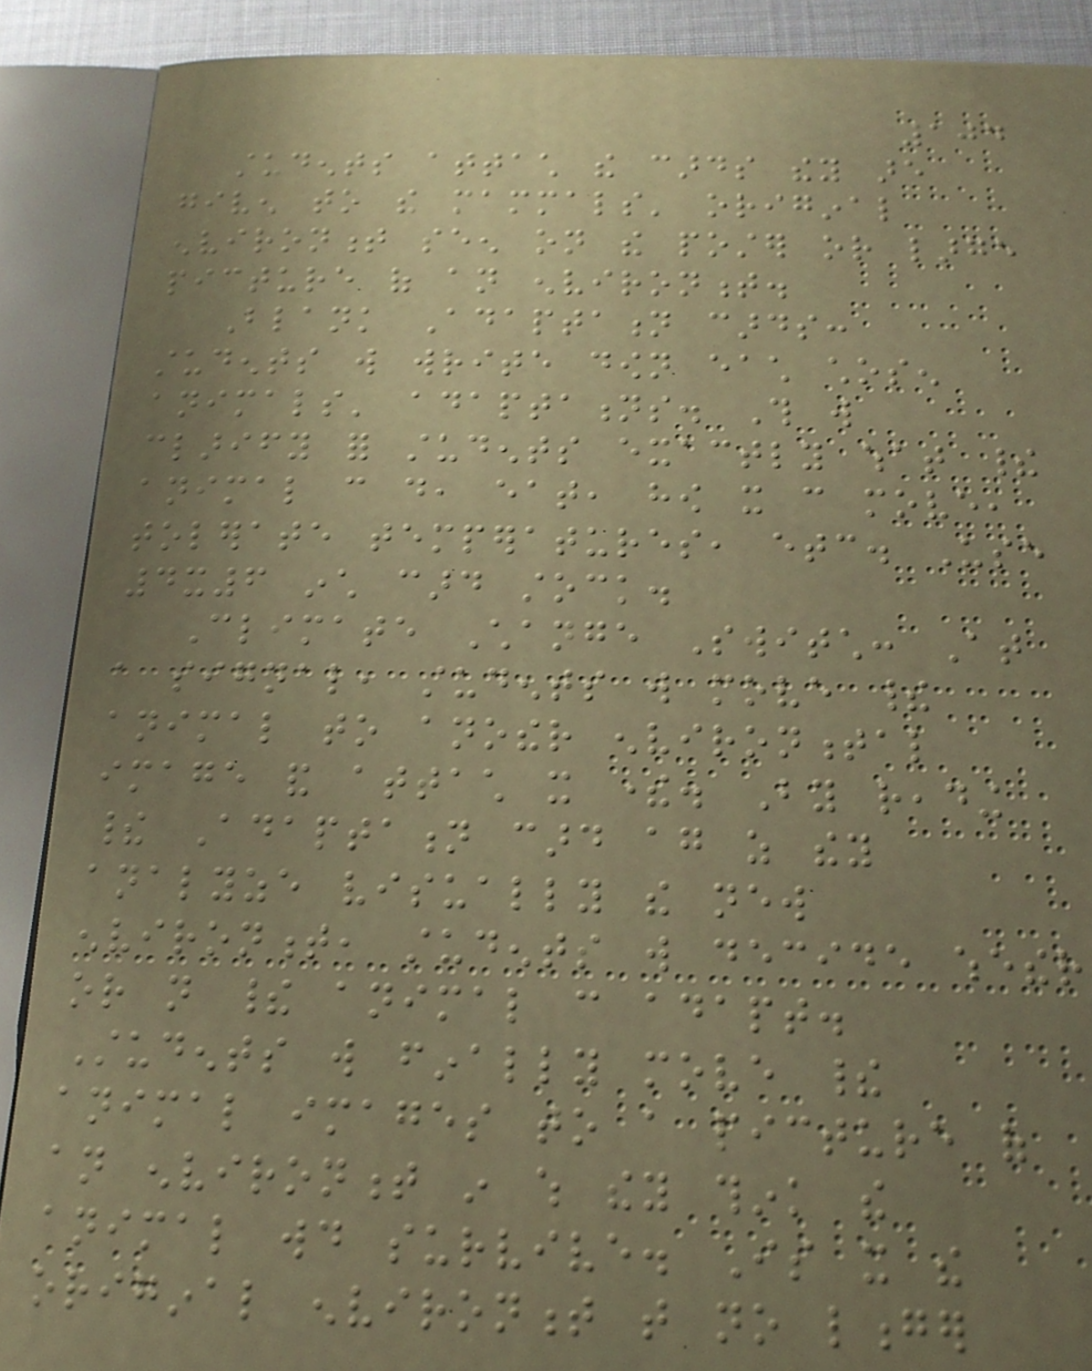104
students attach the cards they are
given to the mammals' original
environment seen on the poster or large
picture of an environment.
Blank Adaptation cards:
students will write down each chosen
animals' adaptations. This will
clarify for students exactly what their
animal can do, eat, how it can move,
tolerate temperatures, etc. Use
4x6 inch card stock.
Climate Change Switch: At
a signal, students will move their
animal to another environmental
image and attach it there. By reading
their Adaptation card again as they
analyze visually the new
environment, students will decide whether
or not their animal can adapt.
Students will finally move their
animal images to a picture of
an environment in which they think the
animal would survive. Is it the
original environment that no longer
